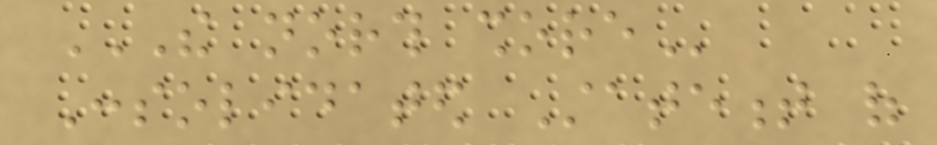THE NORTH SHORE
Consolidated Statement of
